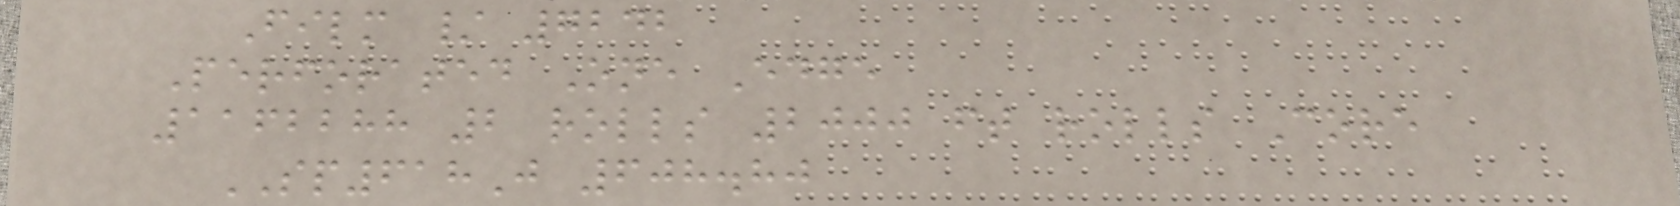Film / 7242
Perforated One Edge
1162288 2 rolls 2000 ft rolls Core
SP618J 608.80
